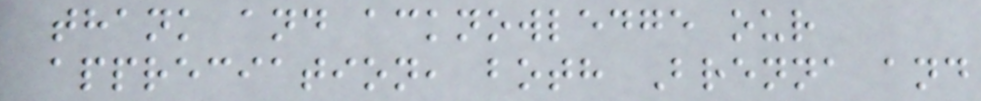thank and acknowledge our
appreciation, both Brenna and
